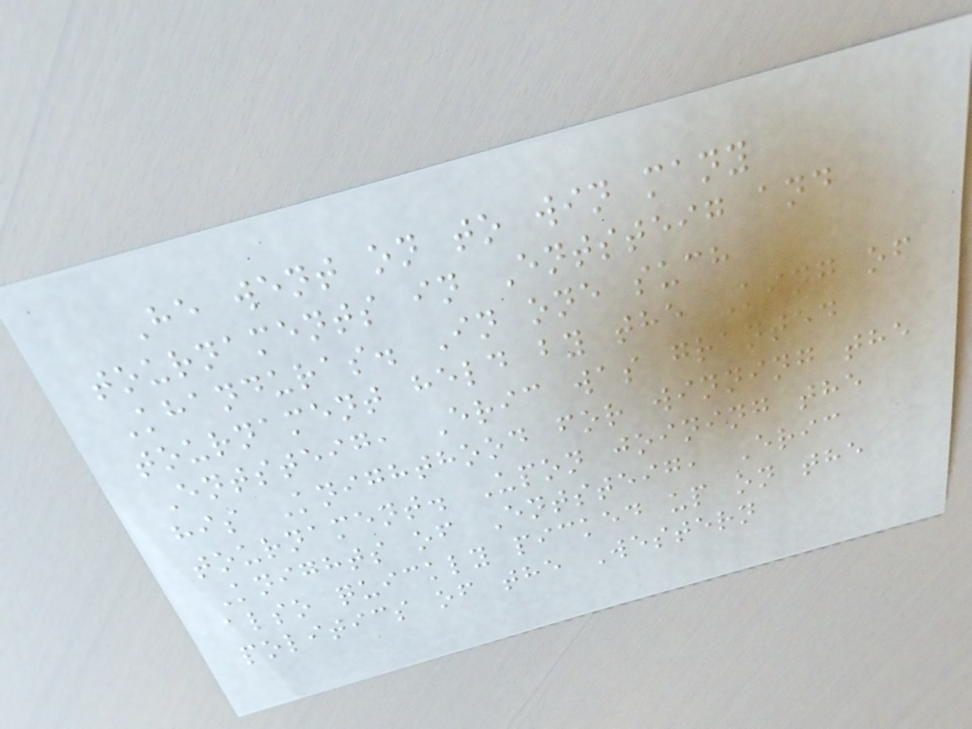He went on to win many
tournaments in Entsteig and
Khanduras. In one such
tournament held by the King of
Entsteig, Eric was granted
his Knighthood for winning the
tournament. Upon joining the
Knights of Entsteig, Eric
also quickly picked up on the
politics of the Western
